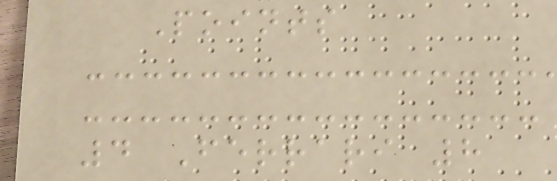Points
4 Ferrari 8
